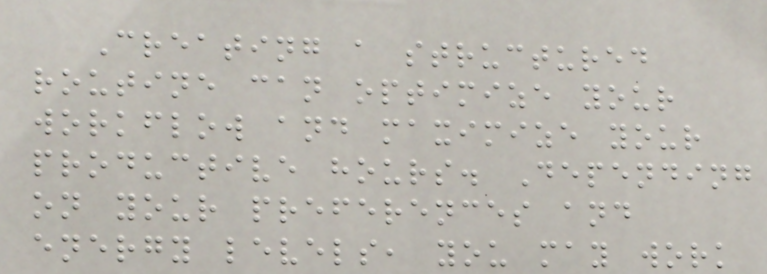Creating a structured
routine can optimize your
workflow and maximize your
productive hours. Depending
on your preferences and
energy levels, you may work
